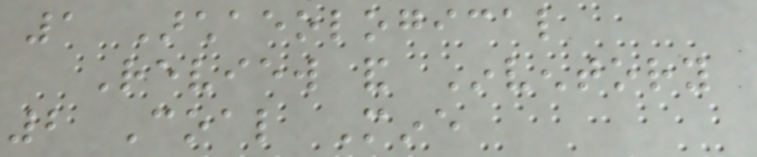1 Archaeological
Review and Inventory
2 Coal Mine
